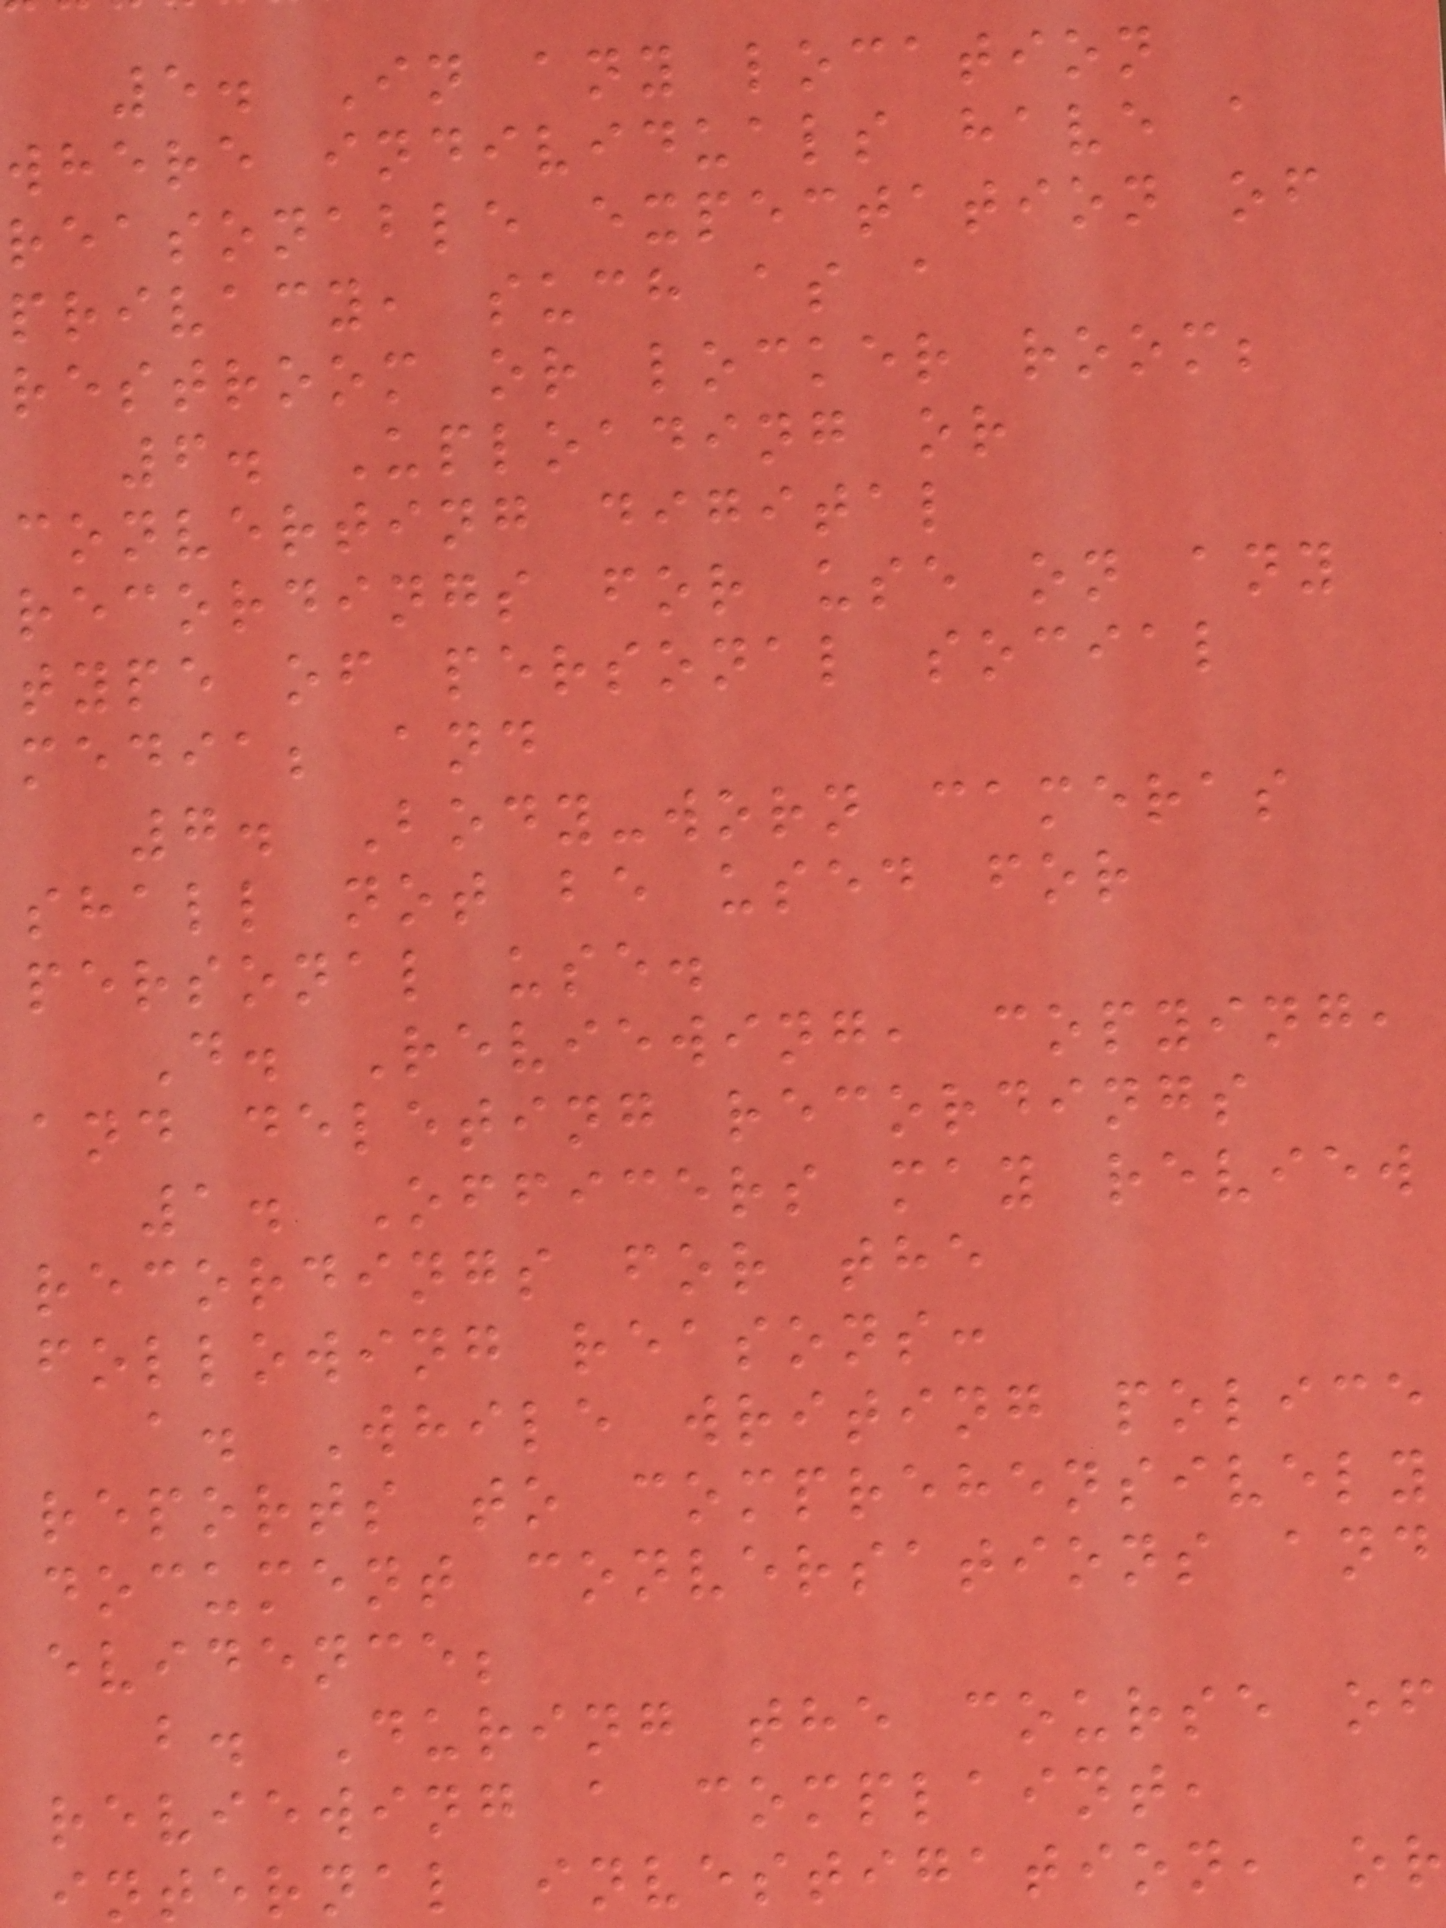5. In any location
where individuals have a
reasonable expectation of
privacy, such as a
restroom or locker room;
6. Uploading or
converting digital
recordings for use on any
type of personal social
media; and
7. Body-worn cameras
shall not be used for
personal use.
D. Reviewing, copying,
and deleting recordings
1. Officers may review
recordings for the
following reasons:
a. While writing police
reports to comprehensively
document conversations and
evidence;
b. During the course of
reviewing a complaint,
internal investigation, or
